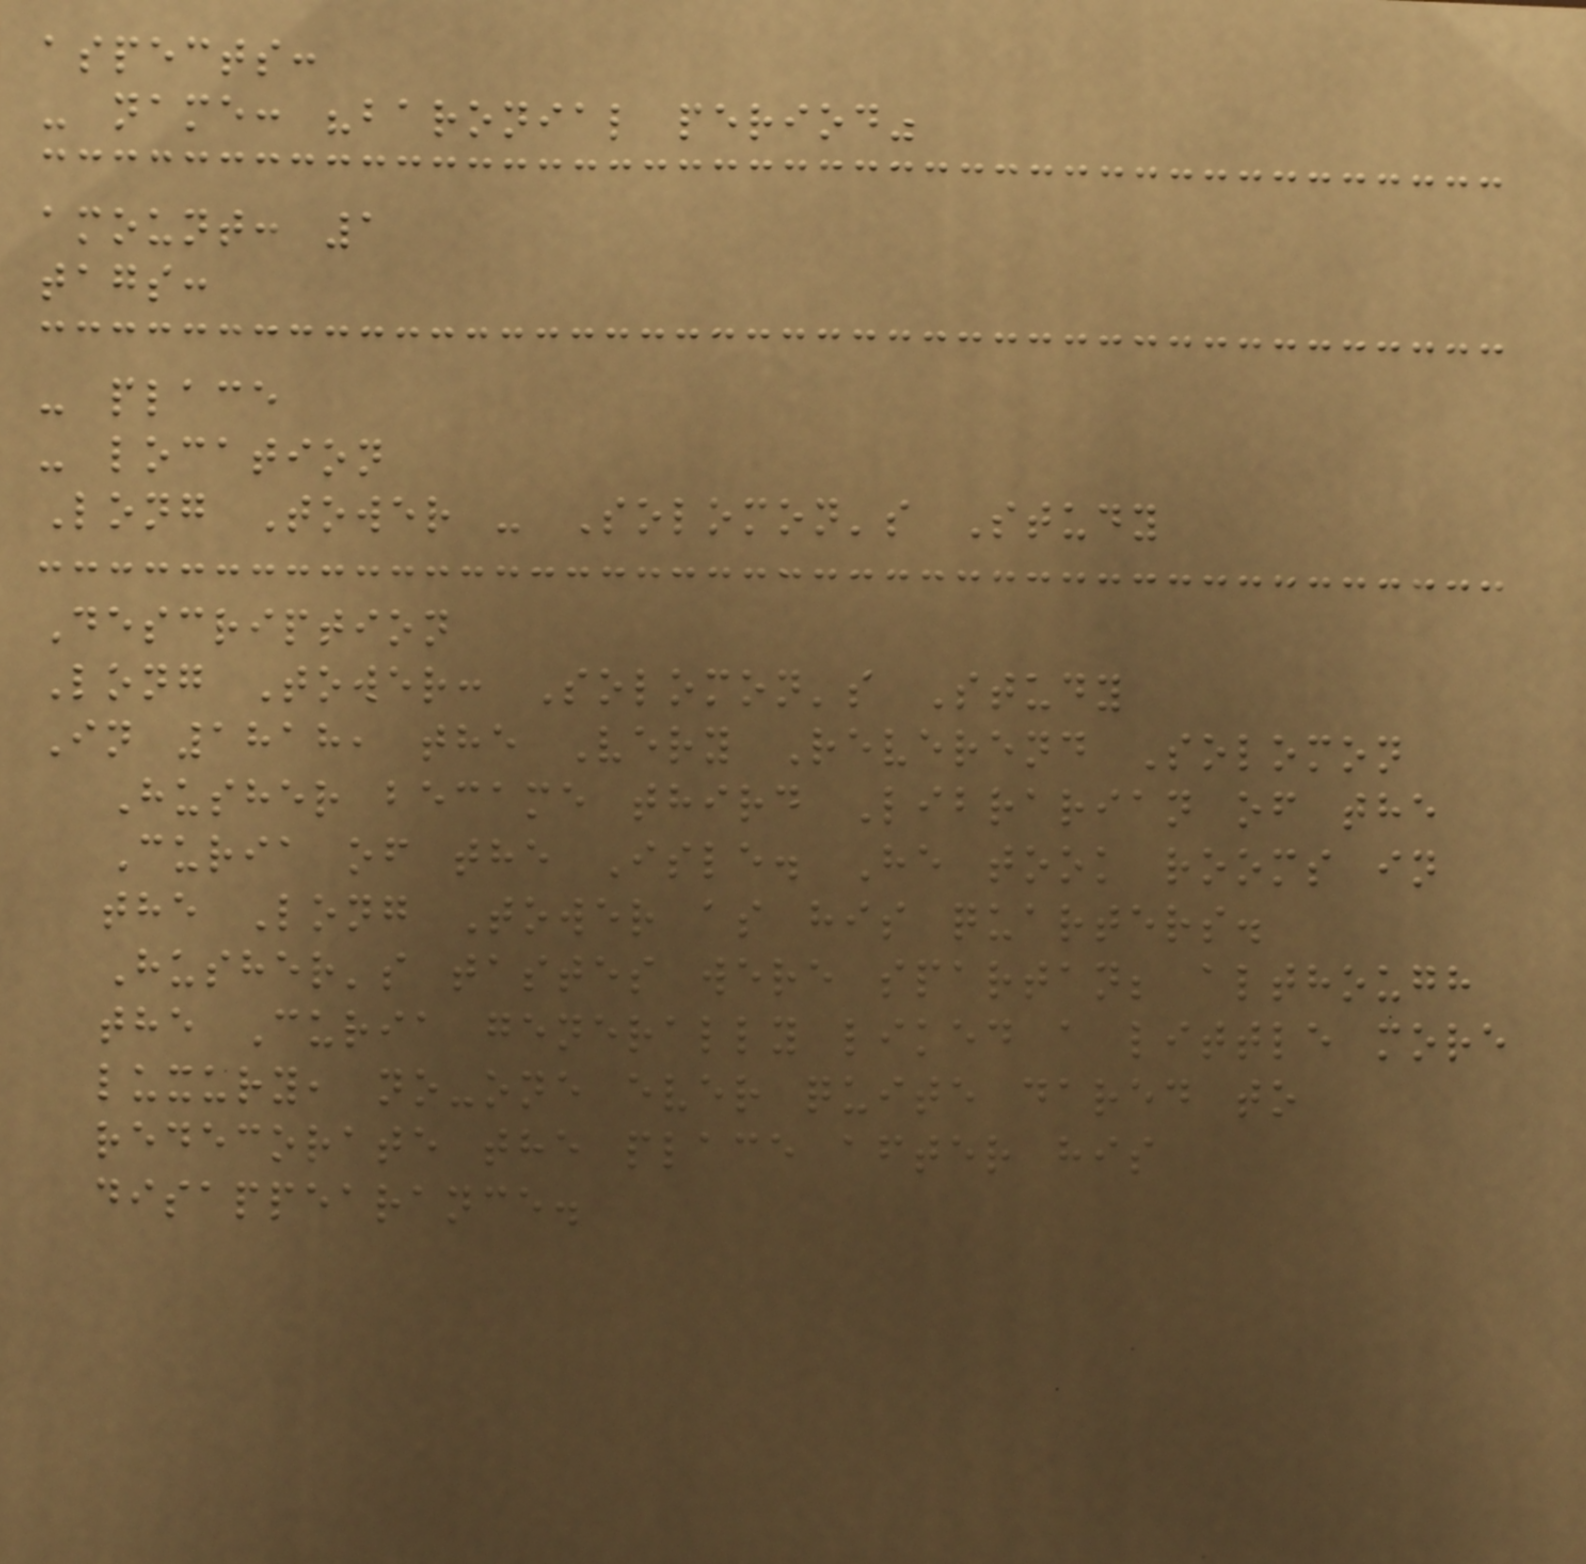aspects:
- name: "baronial period"
amount: 1
tags:
- place
- location
Long Tower - Solomon's Study
Description
Long Tower: Solomon's Study
In 1818, the Very Reverend Solomon
Husher became third Librarian of the
Curia of the Isle. He took rooms in
the Long Tower as his quarters.
Husher's tastes were spartan; although
the Curia generally liked a little more
luxury, no-one ever quite dared to
redecorate the place after his
disappearance.
